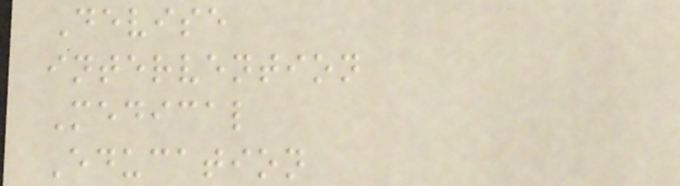Devise
intervention
Medical
Education
